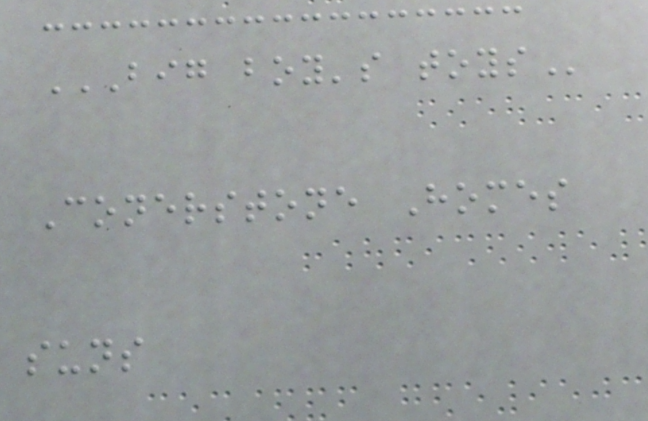BIG BOY'S TOYS
Conerstone Homes
suns
